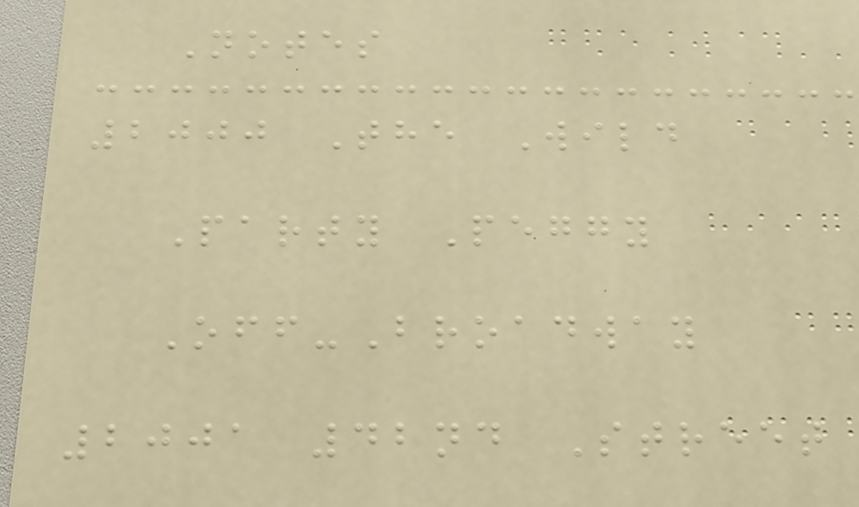Notes
2000 The Wild
Party Peggy
Off-Broadway
2001 42nd Street
